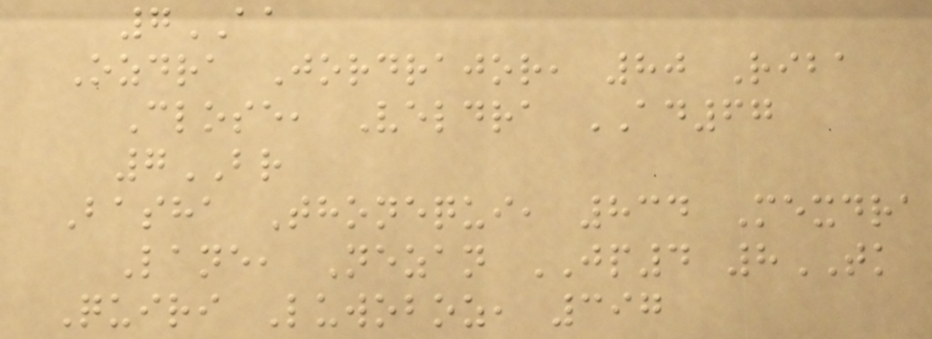7AA
Ozdra Jordrajor, 80 Riba
Close, Veldra AD67
7BR
Basha Thonequi, 834 Mexdra
Lane, Nezan JP4 8TK
Quiri Luwoboz, 397
